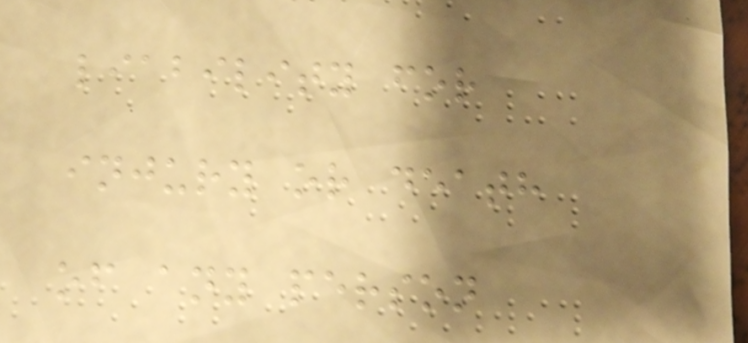liability for
injury or death
of any person
